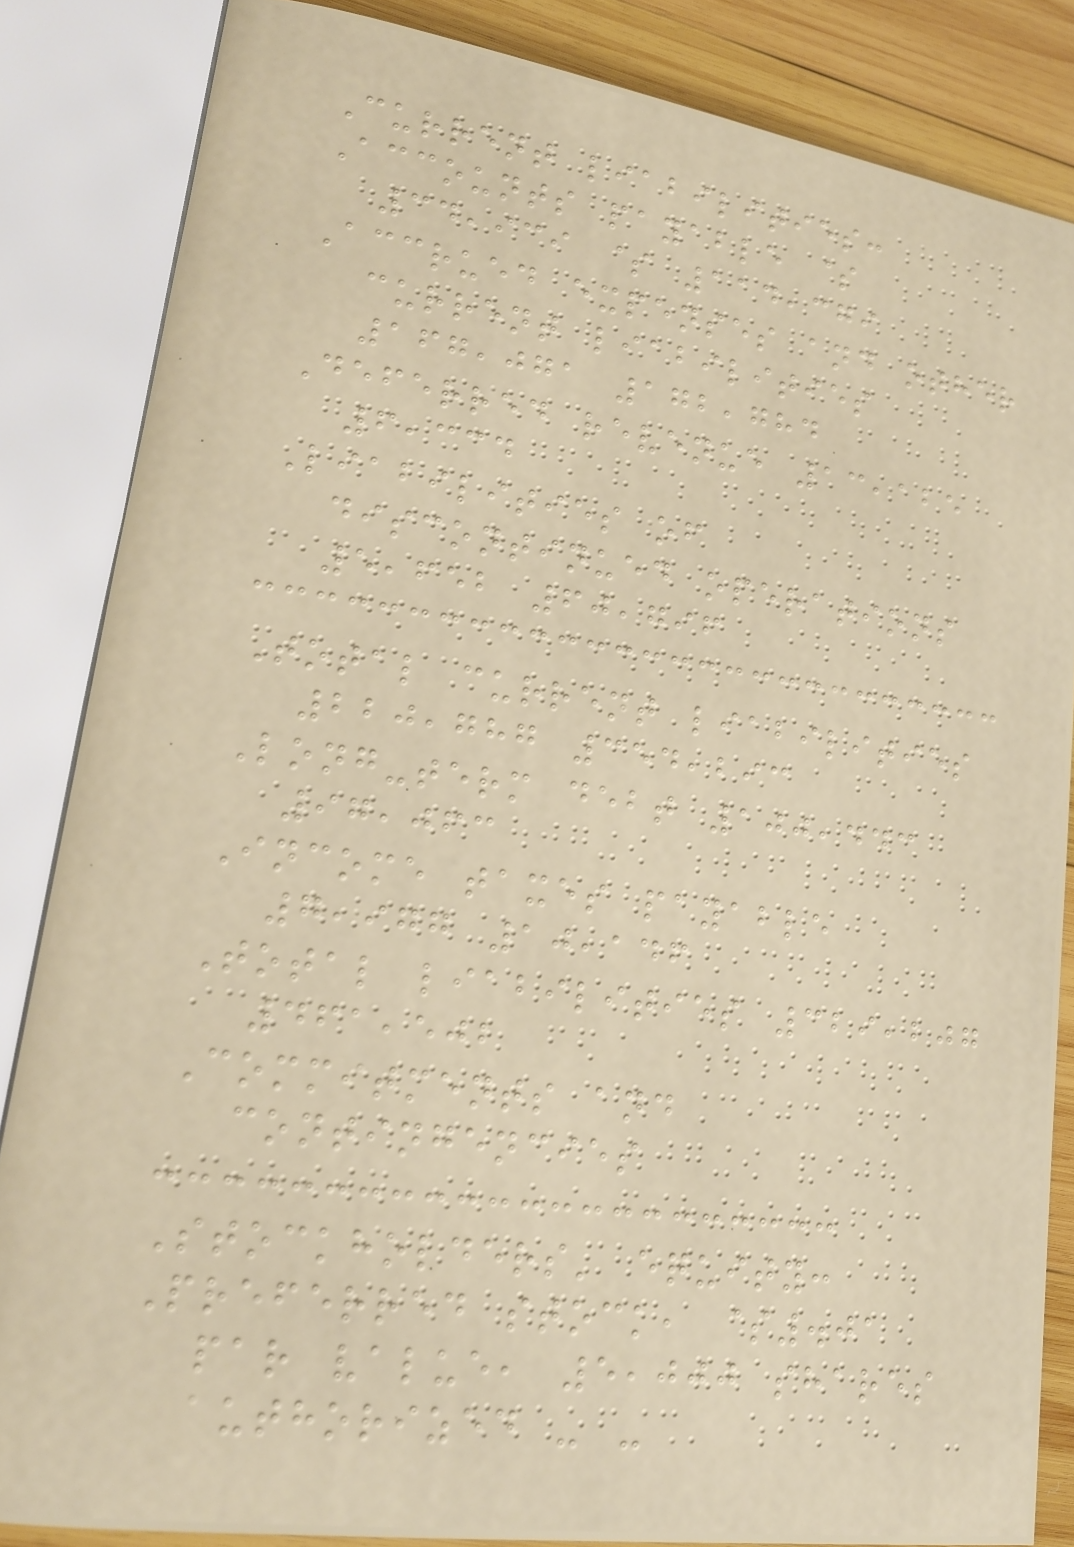Current liabilities:
Accounts payable $
34,939 $ 114,379
Accrued expenses and other
current liabilities
167,071 172,784
Deferred revenue 13,125
6,334
Liabilities of
discontinued operations
5,652 60,796
Total current liabilities
220,787 354,293
Long-term debt 100,443
97,063
Income taxes payable
7,977 10,146
Total liabilities 329,207
461,502
Commitments and
contingencies
Stockholders' equity:
Preferred stock, $.01
par value, 5,000 shares
authorized - -
